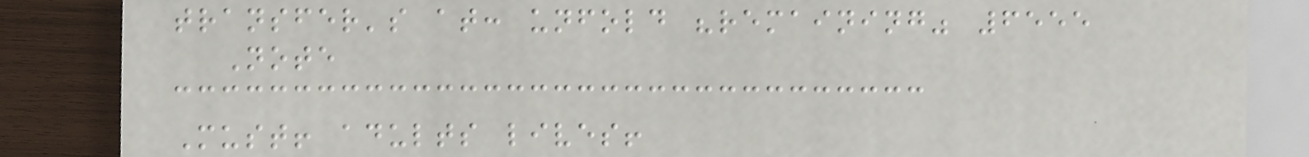transfer's at: unfold "remaining" 6555
Note
Must! adults lives!
